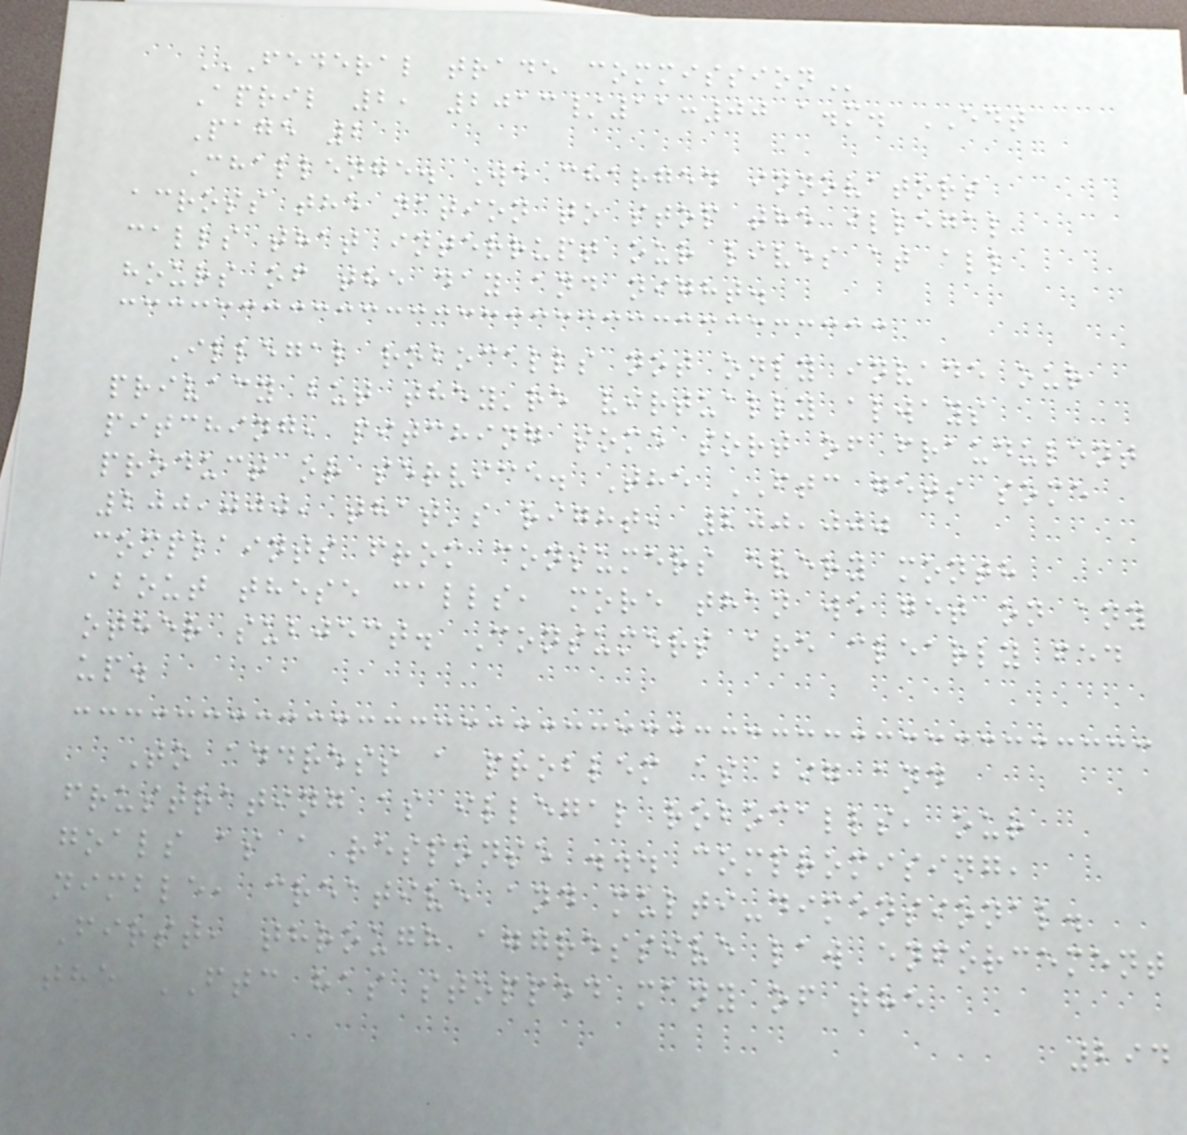FEDERAL TRADE COMMISSION
April 2, 2013/11:00 a.m. EDT
Page 2
Challenge. We charged innovators
across the nation to stop the illegal
calls that interrupt our lives at all
hours of the day and night.
Illegal robocalls not only invade our
privacy but they're virtually always
pitching, pitching some sort of fraudulent
product or service. The FTC gets some
200,000, that's right, 200,000
complaints from consumers every month
about these calls, more than we get on any
other subject. Consumers are clearly fed
up.
To address a problem as big and
frustrating as illegal robocalls, our
goals as a response ... compromising,
nimble, creative and multi-dimensional.
First, through aggressive law enforcement
the FTC has stopped many of the
294
